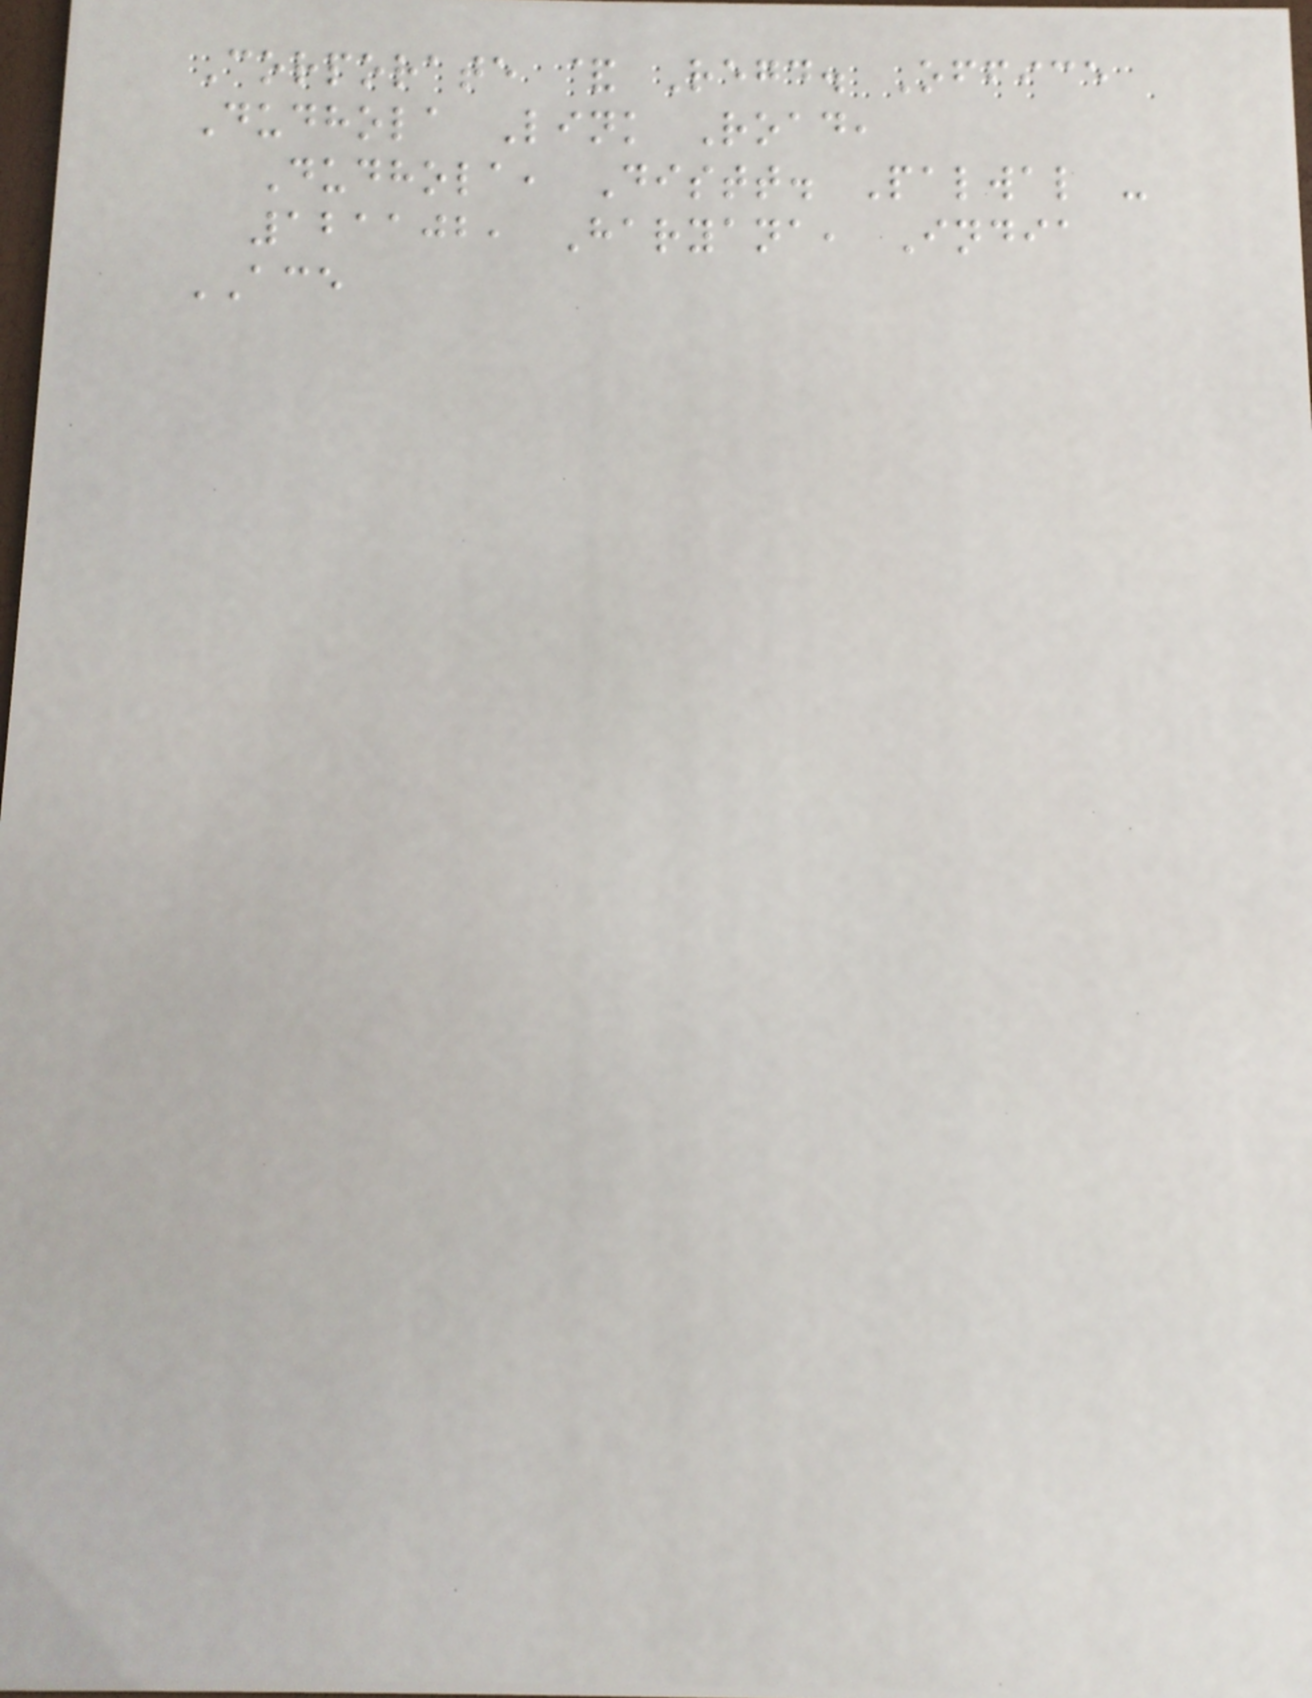Corporate & Regd. Office
Dudhola Link Road,
Dudhola, Distt. Palwal -
121102, Haryana, India
ACE
